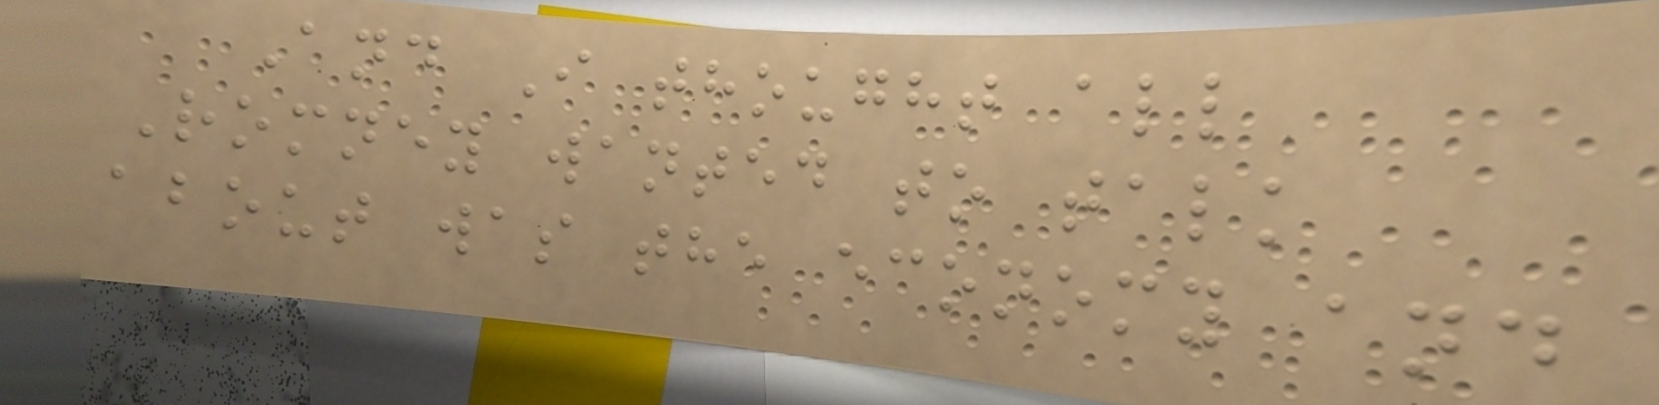And I thought all
Romney wanted to talk
about was the economy and
